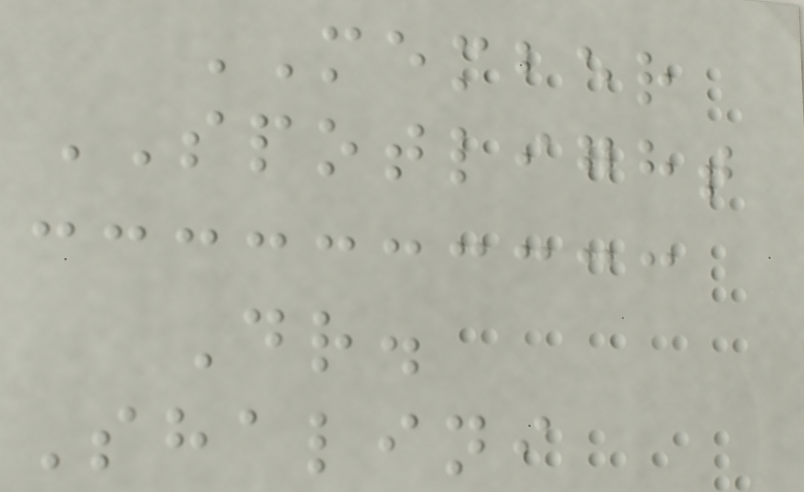MEMBER
SPOTLIGHT
Dr.
Shalini
